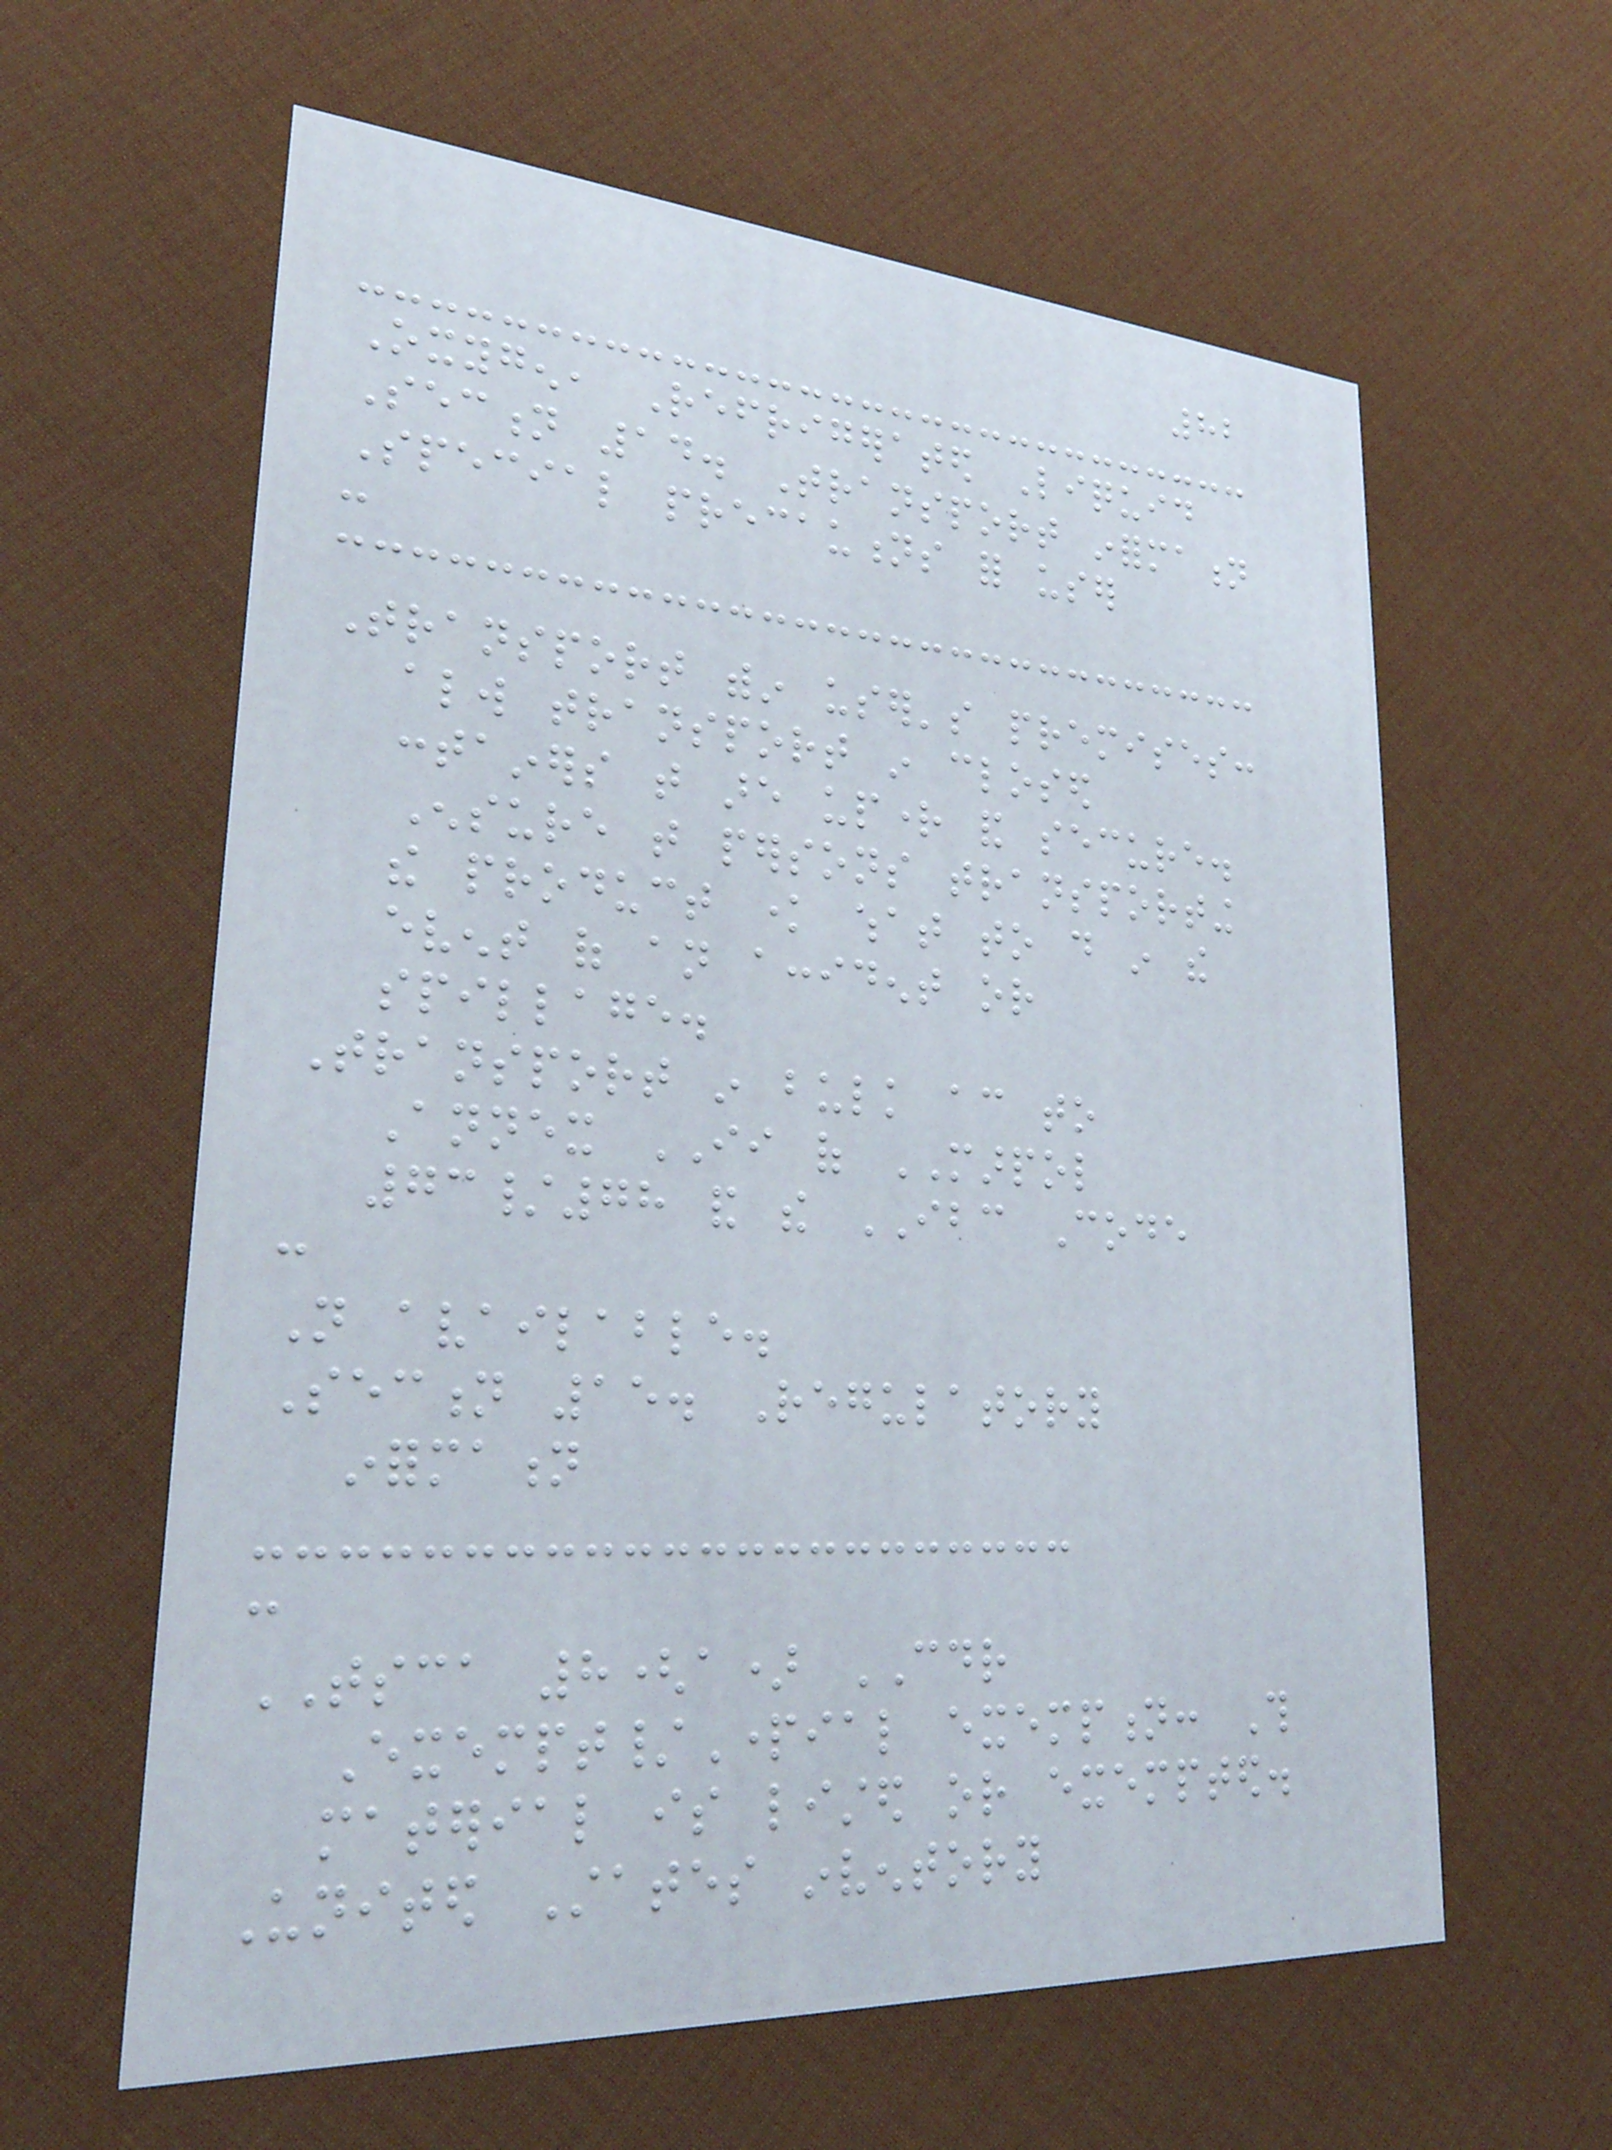82
Oxygen, Refrigerated Liquid
Section 14. Transport information
Special precautions for user
:
Transport within user's premises:
always transport in closed
containers that are upright and secure.
Ensure that persons transporting
the product know what to do in the
event of an accident or
spillage.
Transport in bulk according to
Annex II of MARPOL
73/78 and the IBC Code
:
Not available.
Section 15. Regulatory
information
:
TSCA 8(a) CDR
Exempt/Partial exemption: This
material is listed or exempted.
United States inventory
